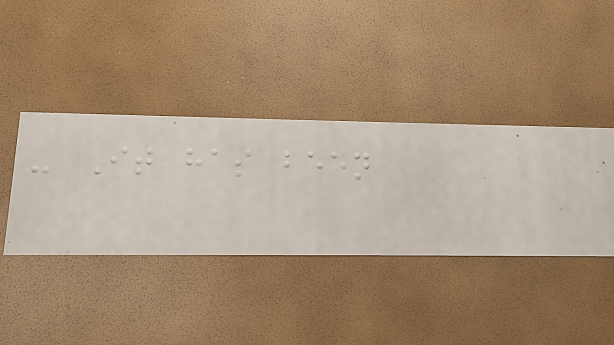- It has been
